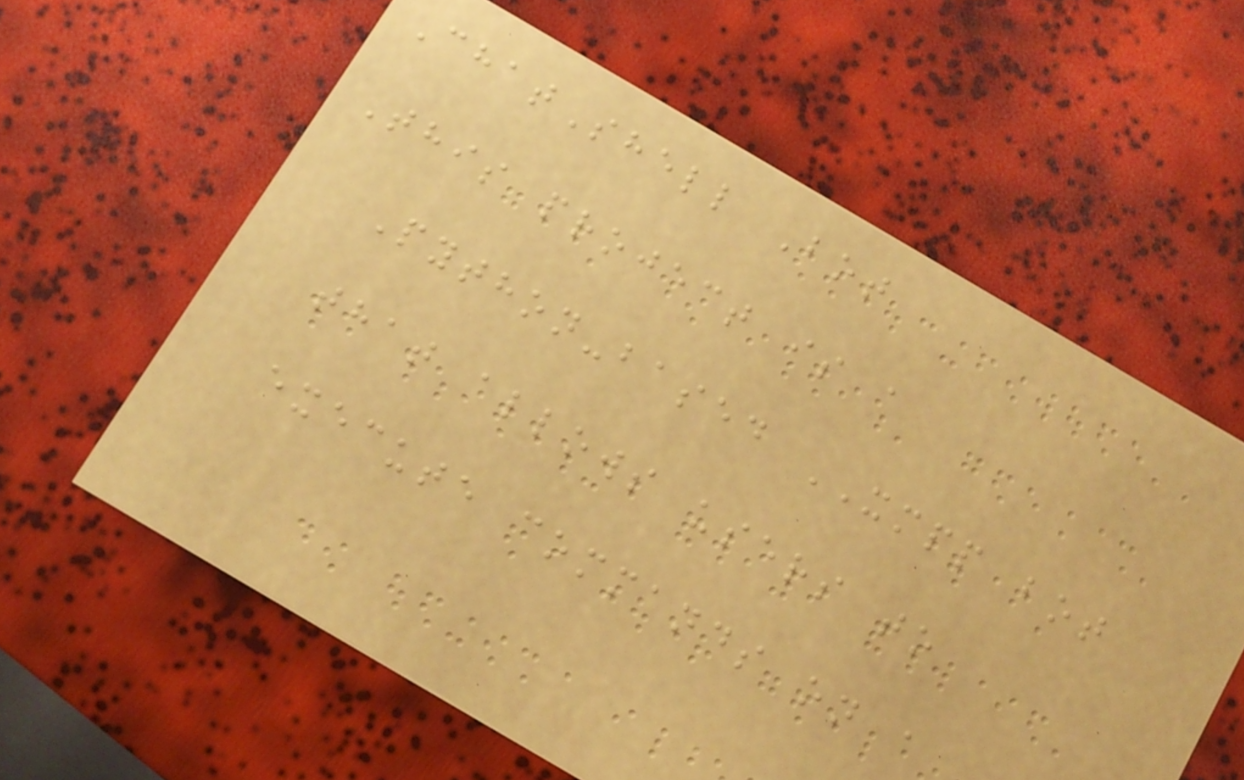ChatShell Bot
This project is a
Python-based XMPP bot
that allows users to
execute commands on a
